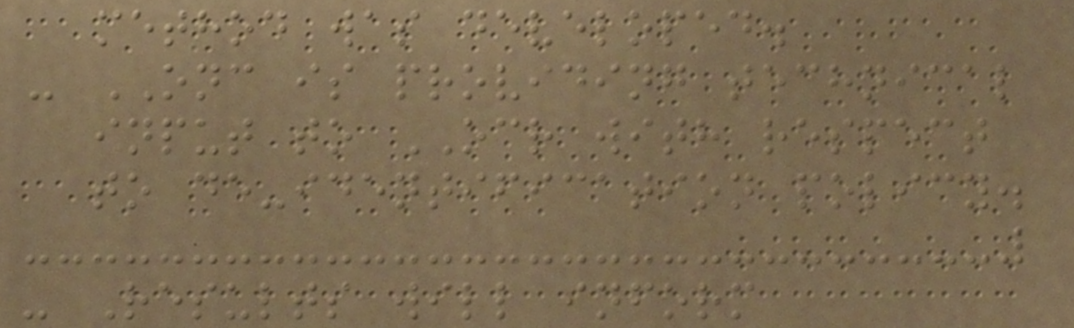method was developed.
- ONC is providing technical
input to OCR with respect
to de-identification policy.
- Results will inform
